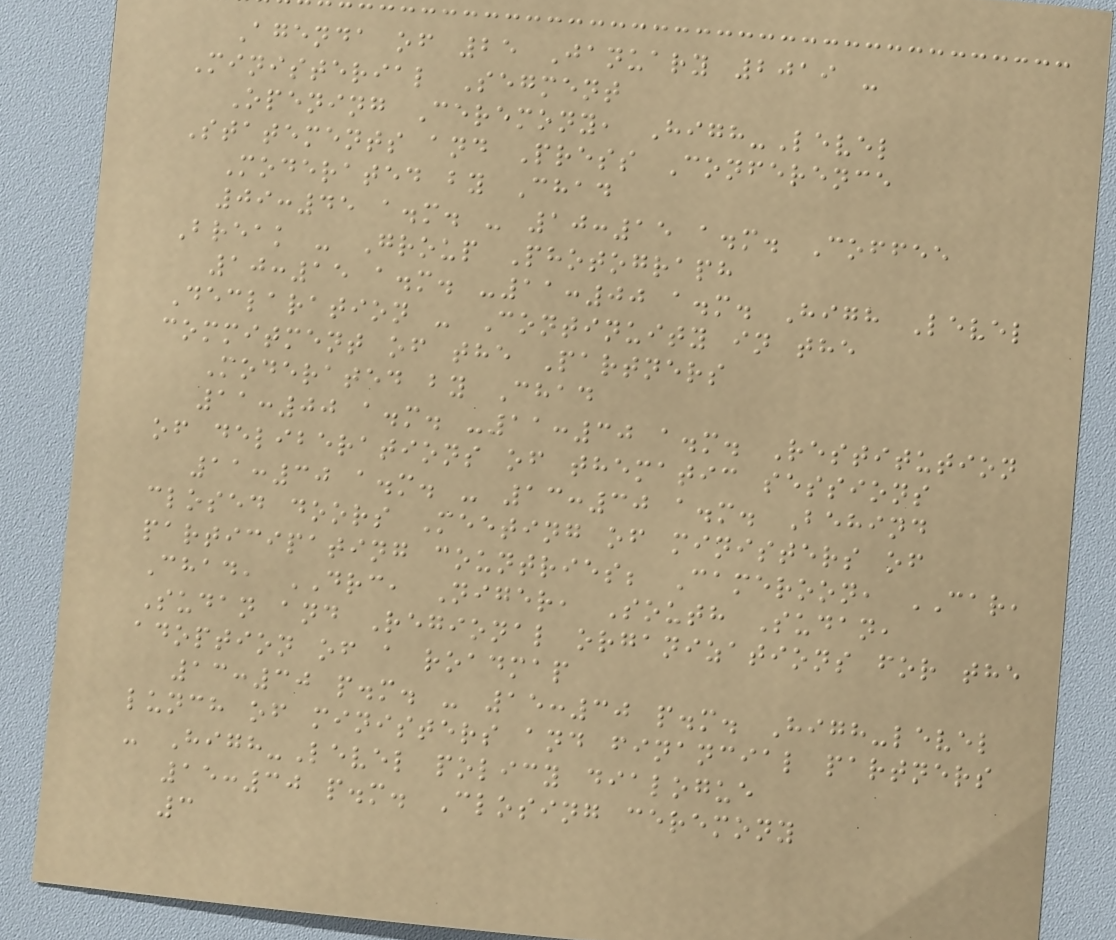Agenda of 25 January 2019 -
Ministerial Segment
Opening Ceremony, High-Level
Statements and Press Conference
Moderated by Chad
09:45 a.m. - 10:15 a.m. Coffee
Break - Group Photograph
10:15 a.m. -11:00 a.m. High Level
Declaration - Continuity in the
commitment of the Partners
Moderated by Chad
11:00 a.m. -11:30 a.m. Restitution
of deliberations of thematic sessions
11:30 a.m. - 13:30 a.m. Behind
closed doors Meeting of ministers of
participating countries; Cameroon, CAR,
Chad, DRC, Niger, South Sudan,
Sudan and Regional organizations for the
adoption of a roadmap
13:30 p.m. - 15:30 p.m. High-level
lunch of ministers and financial partners
- High-Level policy dialogue
15:30 p.m. Closing ceremony
3
